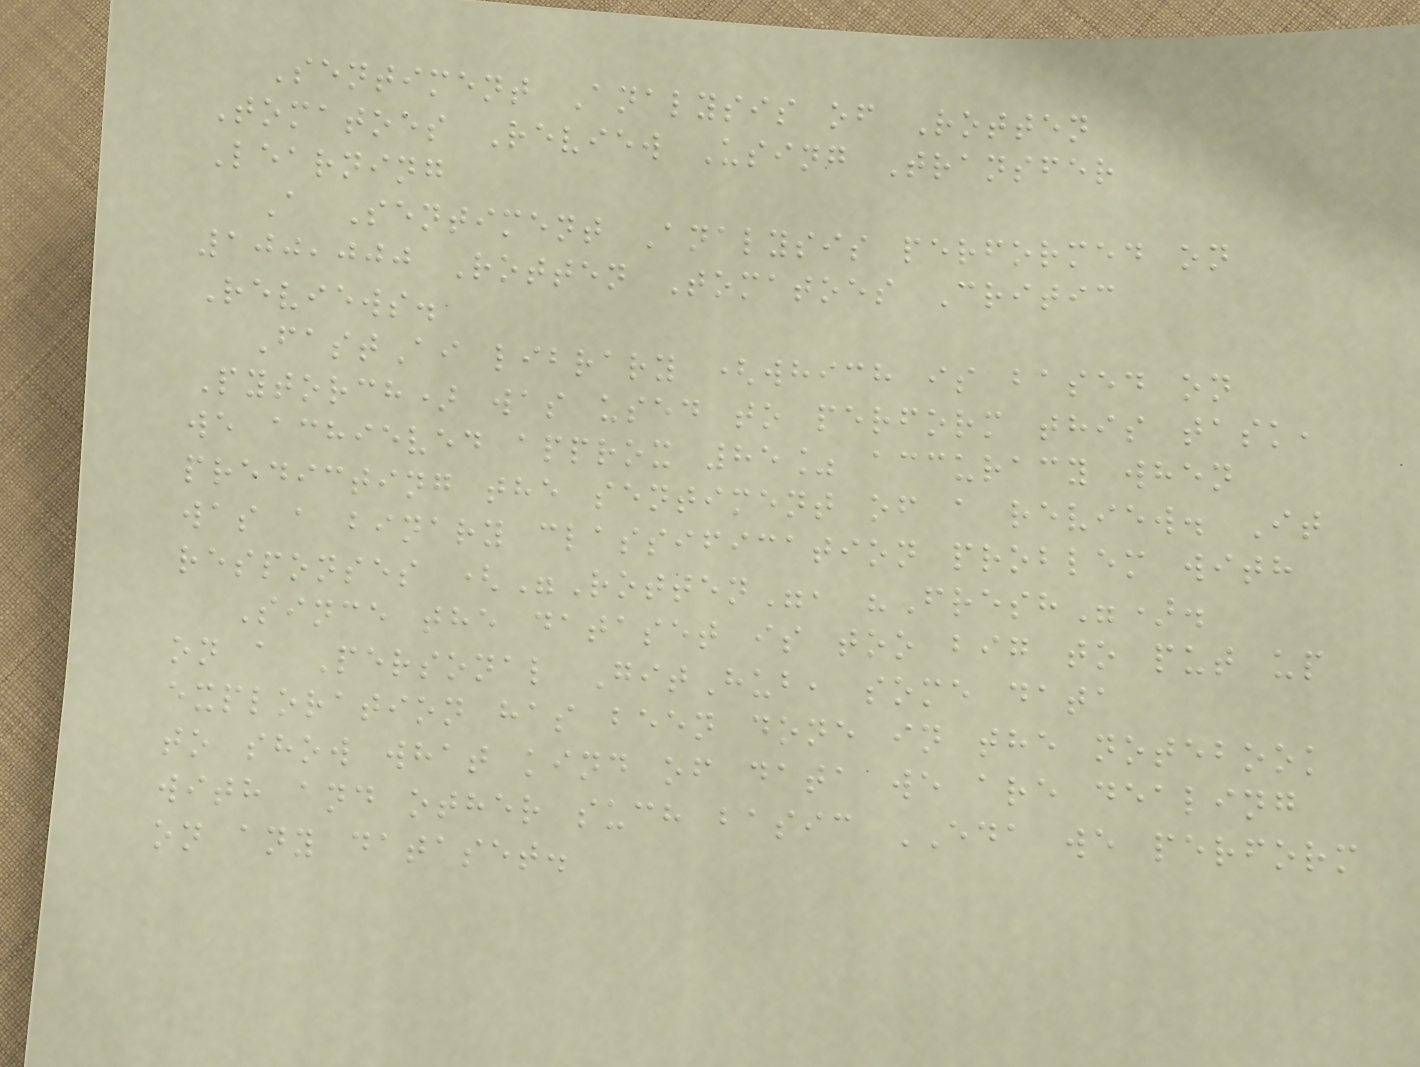Sentiment Analysis of Rotten
Tomatoes Review Using Transfer
Learning
A Sentiment Analysis performed on
100,000 Rotten Tomatoes Critic
Reviews.
FastAi library (which is based on
Pytorch) was used to perform this task,
we achieved approx 85% accuracy when
predicting the sentiment of a review. It
was a binary classification problem with
responses ("Rotten", "Fresh").
Since the dataset is too big to put up
on a Personal GitHub, some data
exploration has been done in the notebook
to show what kind of data we are dealing
with and other such basic EDA we perform
on any dataset.
